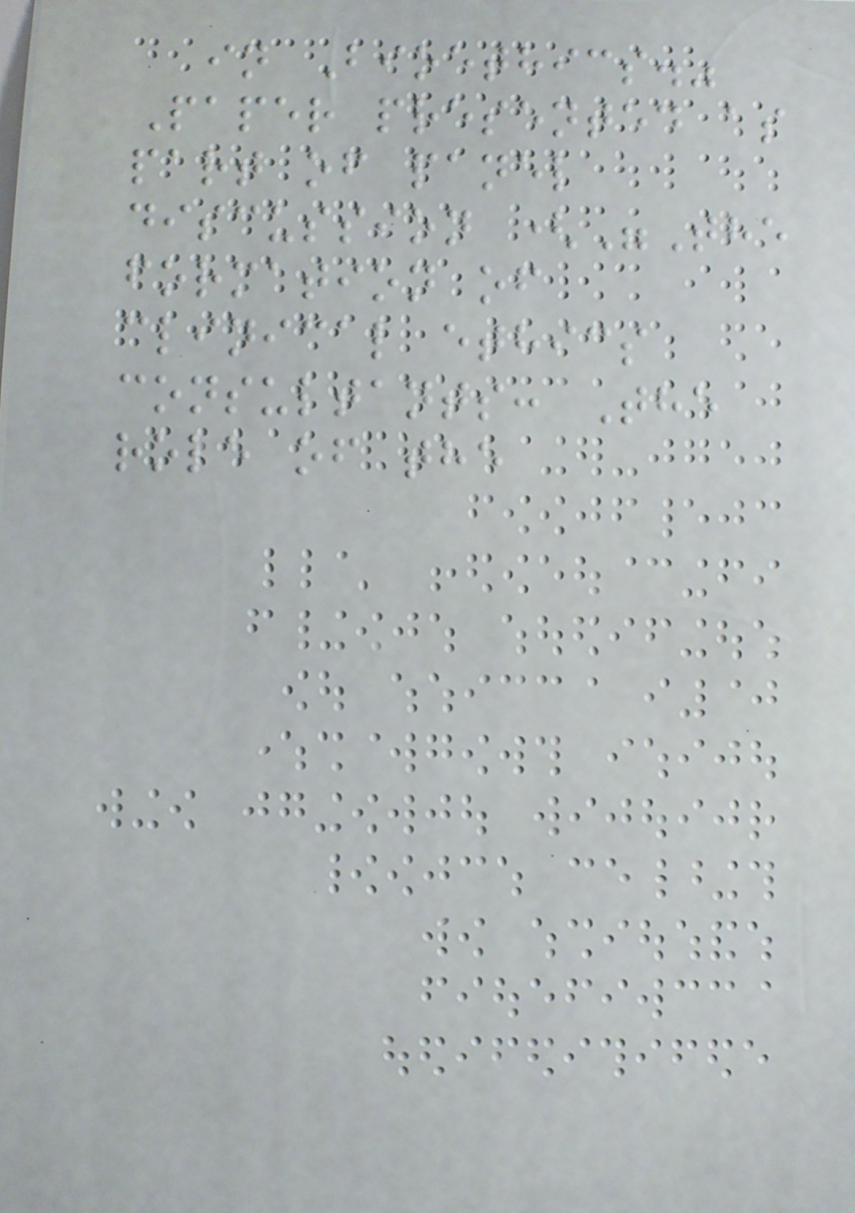in Bioethics."
Paper presented as
part of panel
discussion ("The
formation of
clinical ethics
consultants: The
role of the
